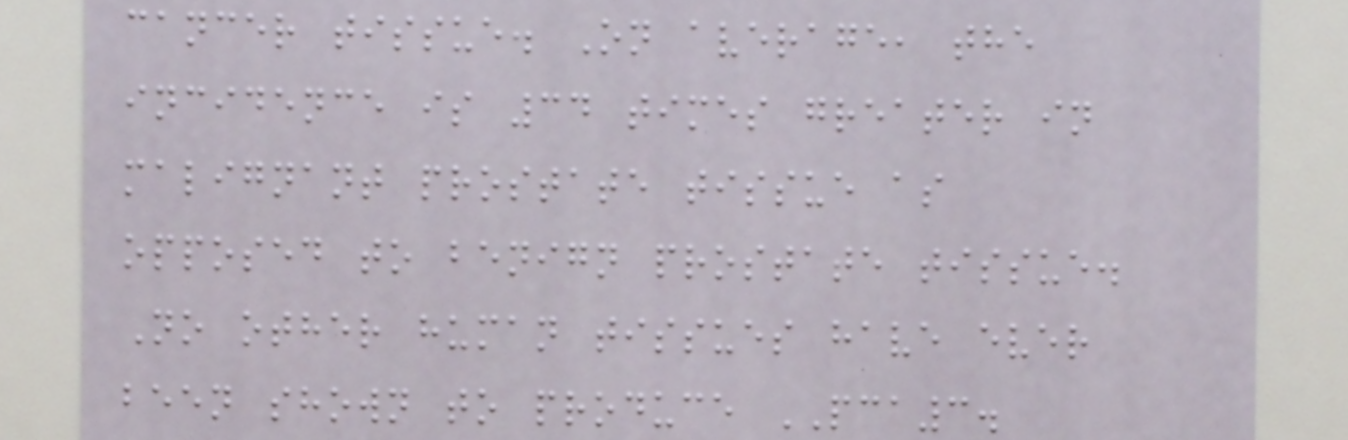cancer tissue. On average, the
incidence is 34 times greater in
malignant prostate tissue as
opposed to benign prostate tissue.
No other human tissues have ever
been shown to produce PCA3.
